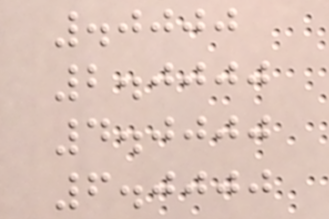.0000
2.0000
4.0000
6.0000
